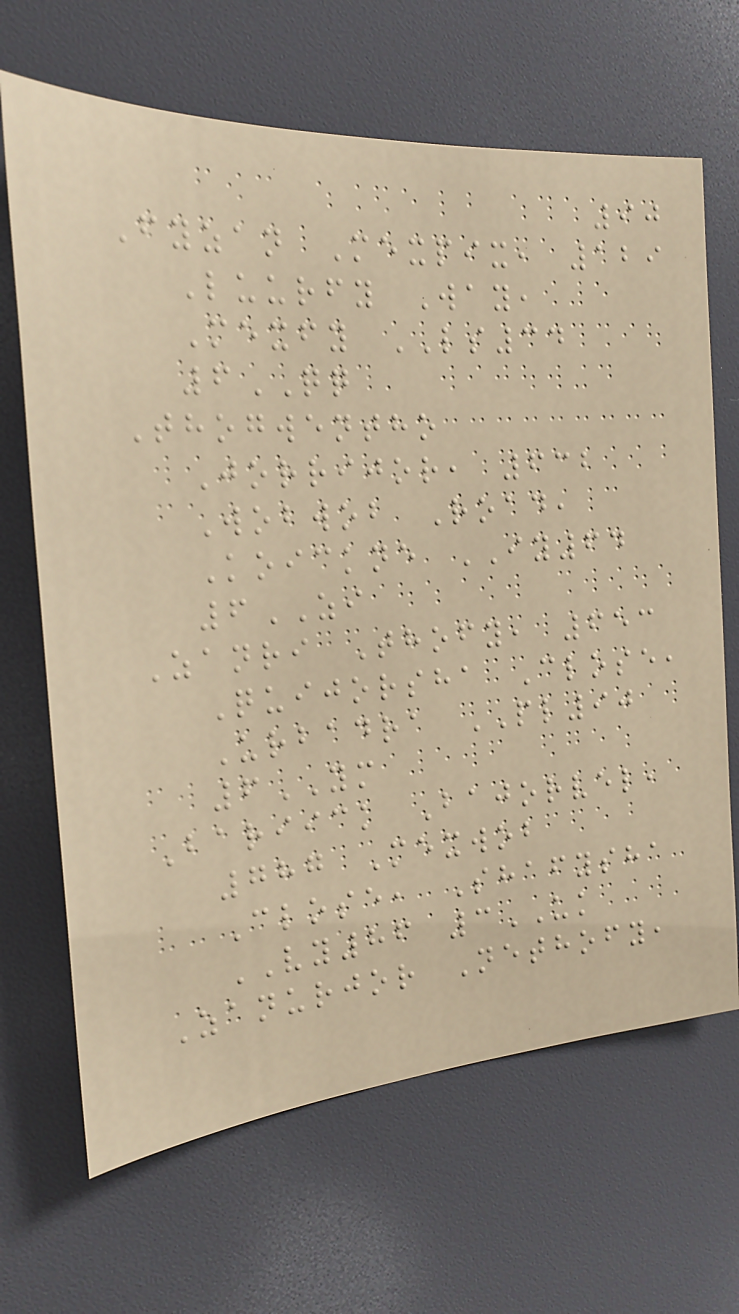90
Fyzan Mexpix, 129
Luurfy Way,
Mexfy LS34
6QQ
Thogwentho
Jorrijor, 632
Wobwob Road,
Koickne IY64
6ZI
Zanri Thofy, 653
Quijorsha Close,
Urbadra PL90
6YM
Bariick Bajorvel,
787 Mexwob
Close, Shafysha
VY86 3UK
Zanurjor Nethofy,
